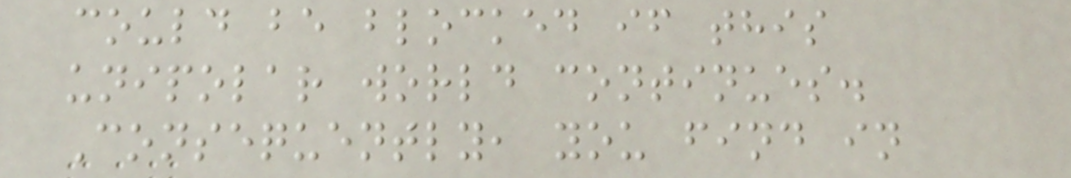could be blocked if this
unipolar world continues.
Consequently, you find in
